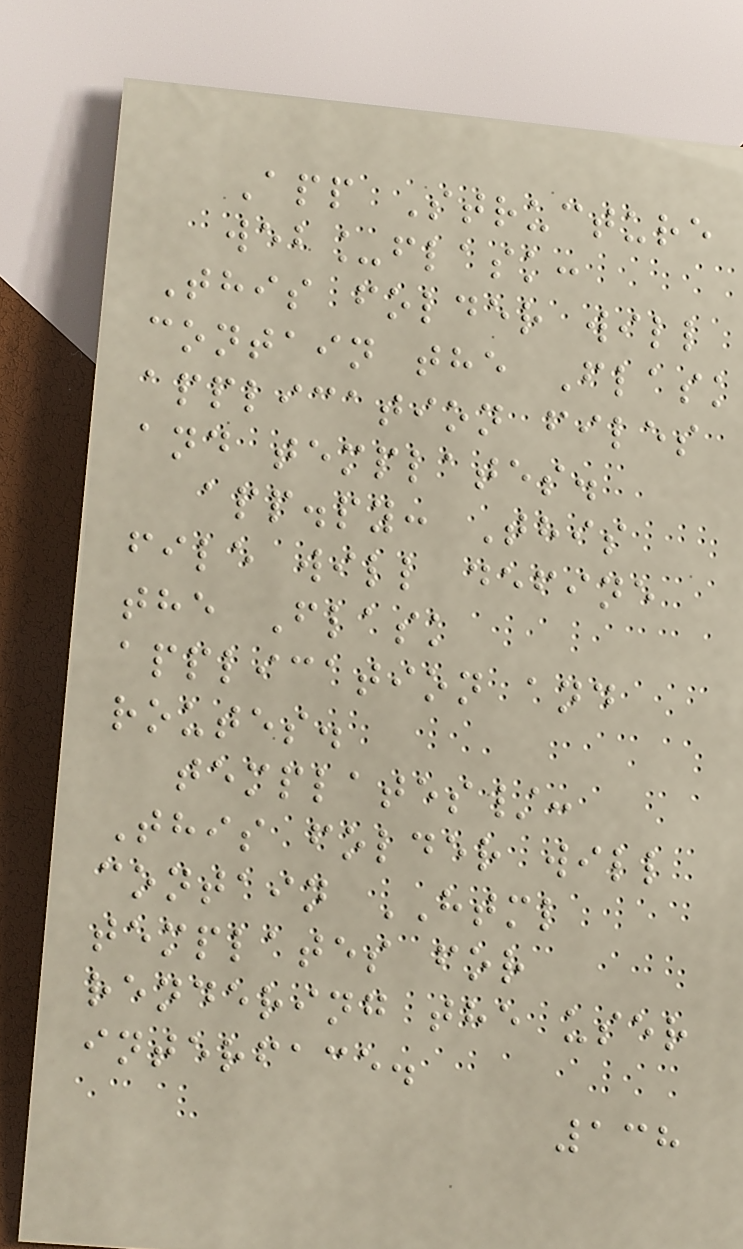App Structure
web_flask:
This folder will
contain the Flask
application files
and templates.
app.py: This
file will define
the Flask
application and
routes.
templates/:
This folder will
contain HTML
templates for
rendering the user
interface.
138
